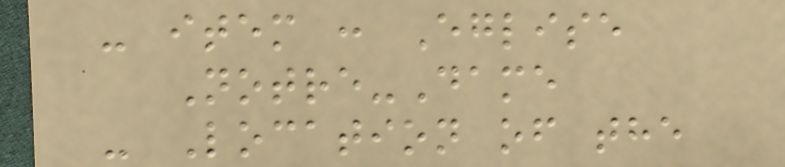- item : Eglise
Notre-Dame
- Location of the
